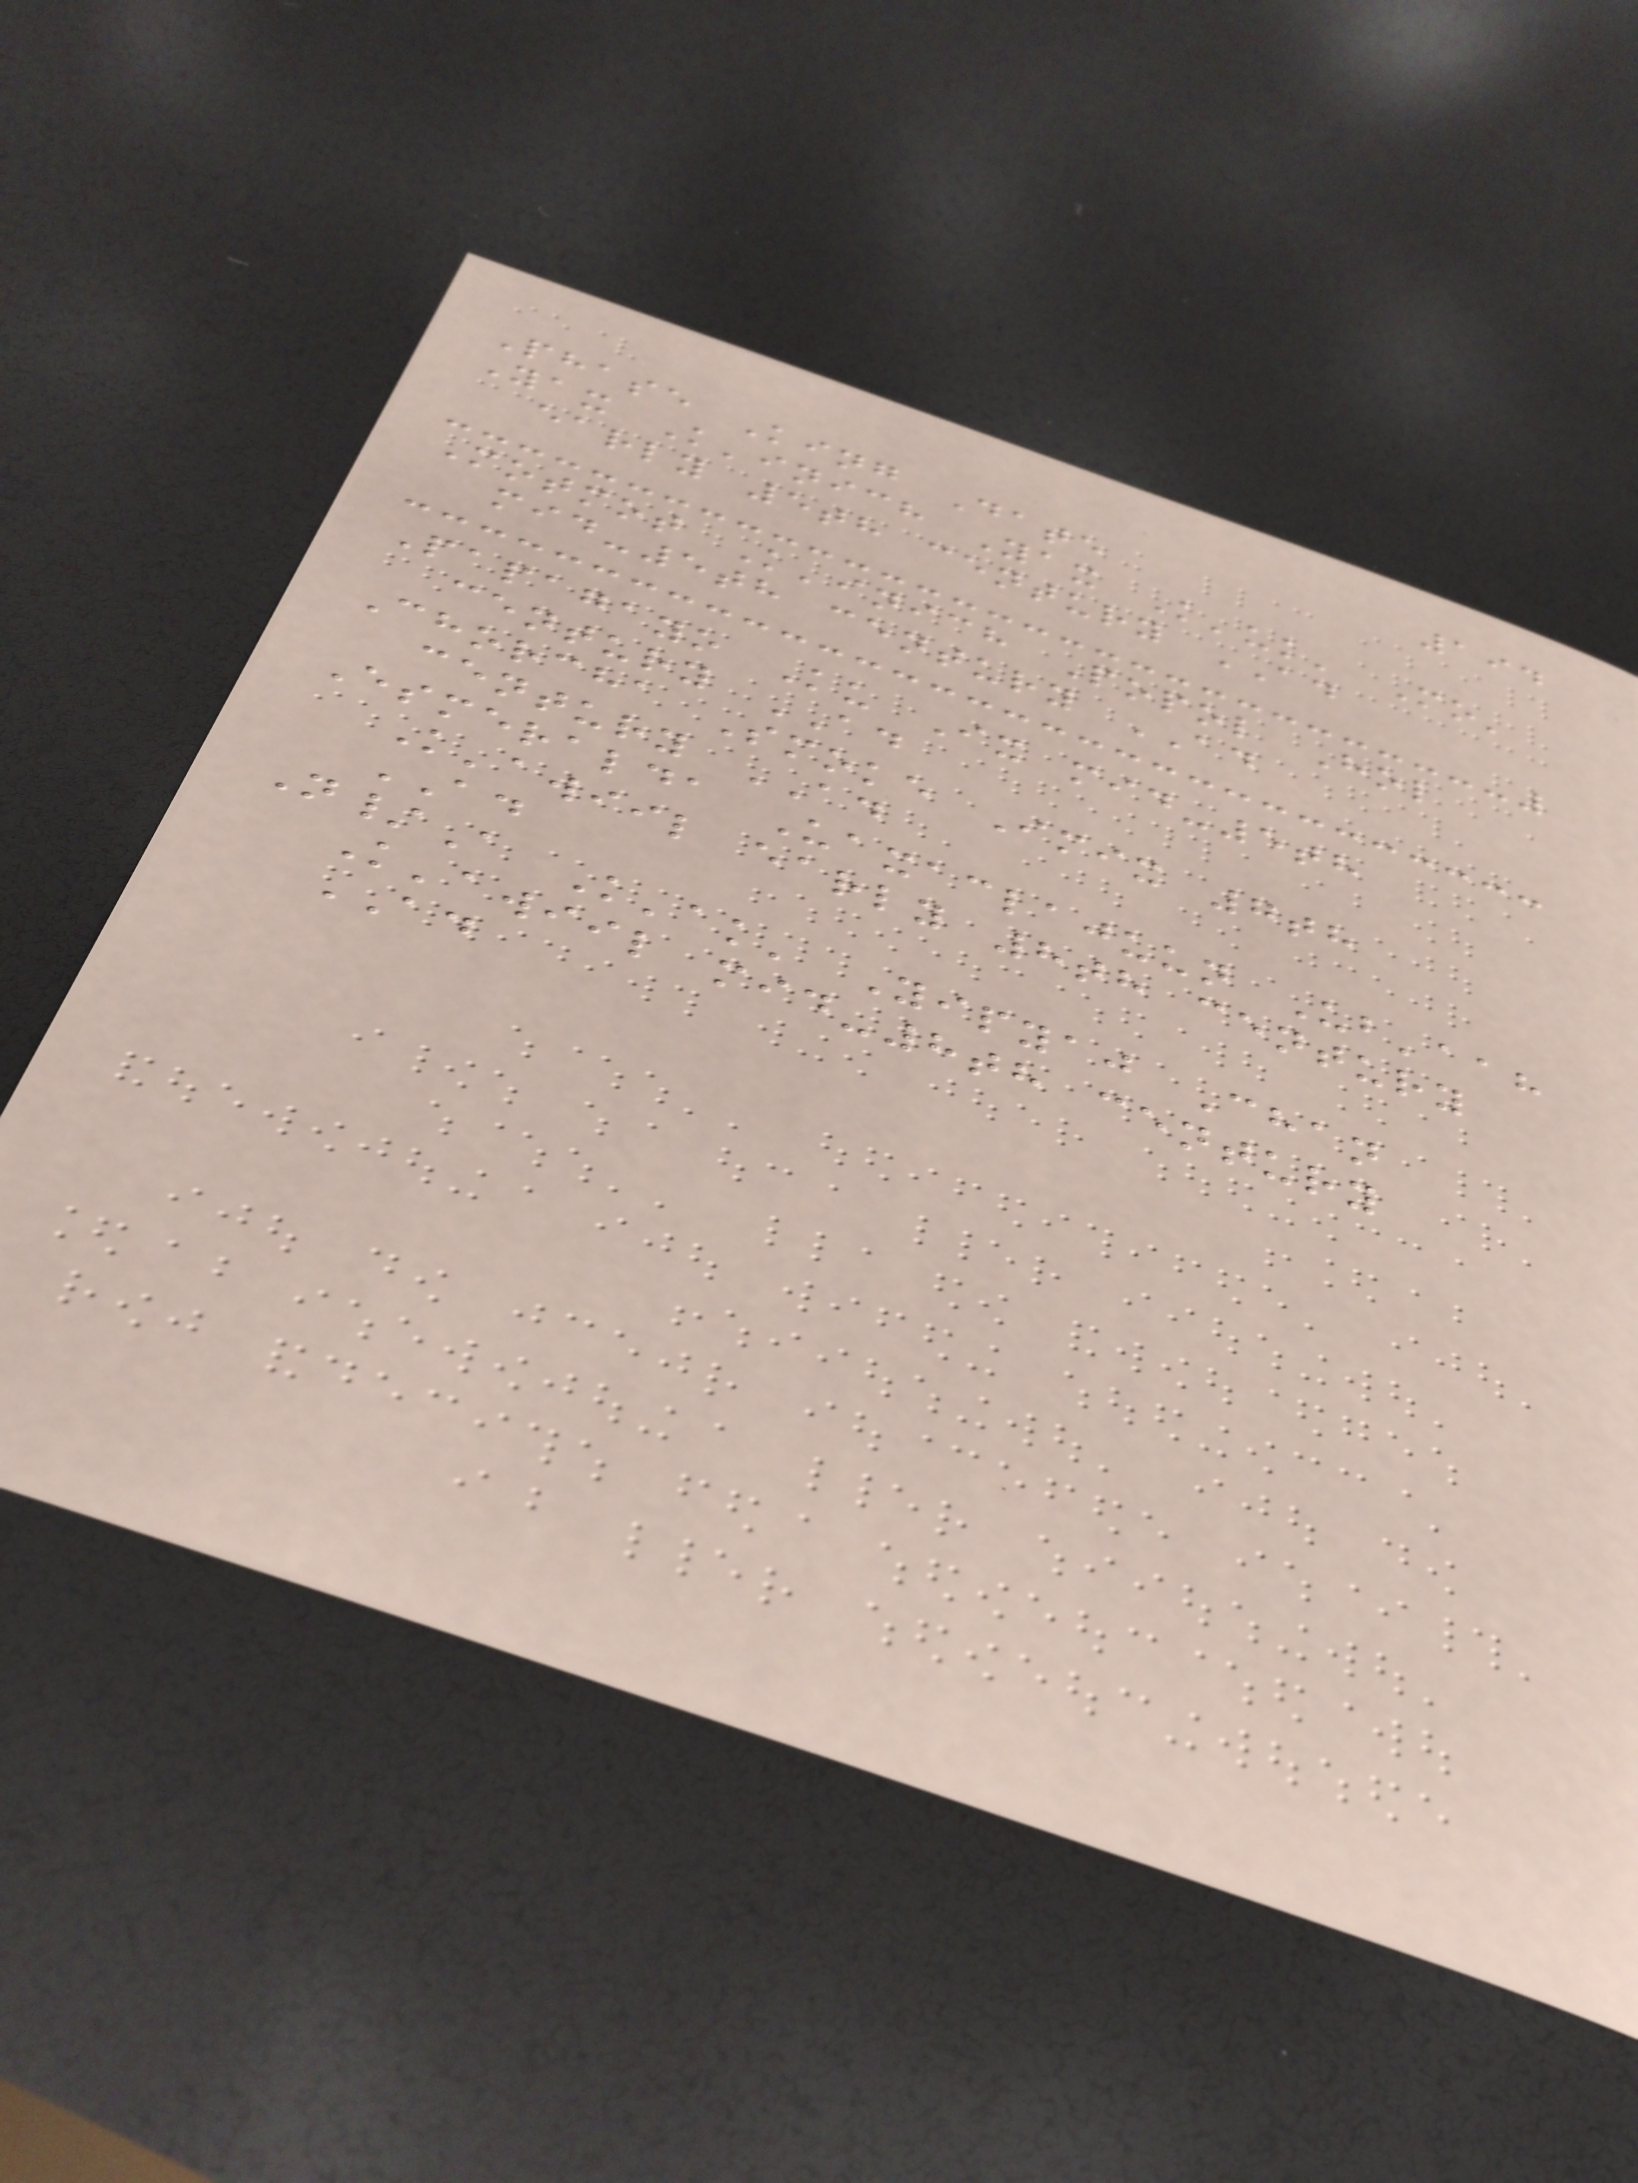194
Phase King Date
Yax K'inich Yax K'uk' Mo'
early 5th century AD
Motmot K'inich Popol Hol
mid-5th century AD
Papagayo Ku Ix mid-5th
century AD
Chorcha Smoke Imix 7th
century AD
Esmeralda Uaxaclajuun Ub'aah
K'awiil early 8th century
AD
N/A K'ak' Yipyaj Chan
K'awiil mid-8th century
AD
